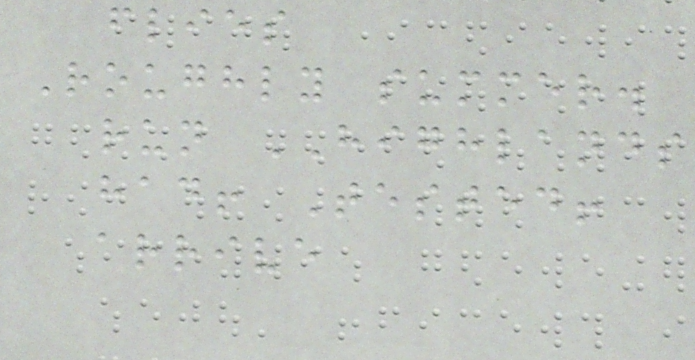flies
Roughly summer.
run HIGHLANDS
had! Tested!
arrive
